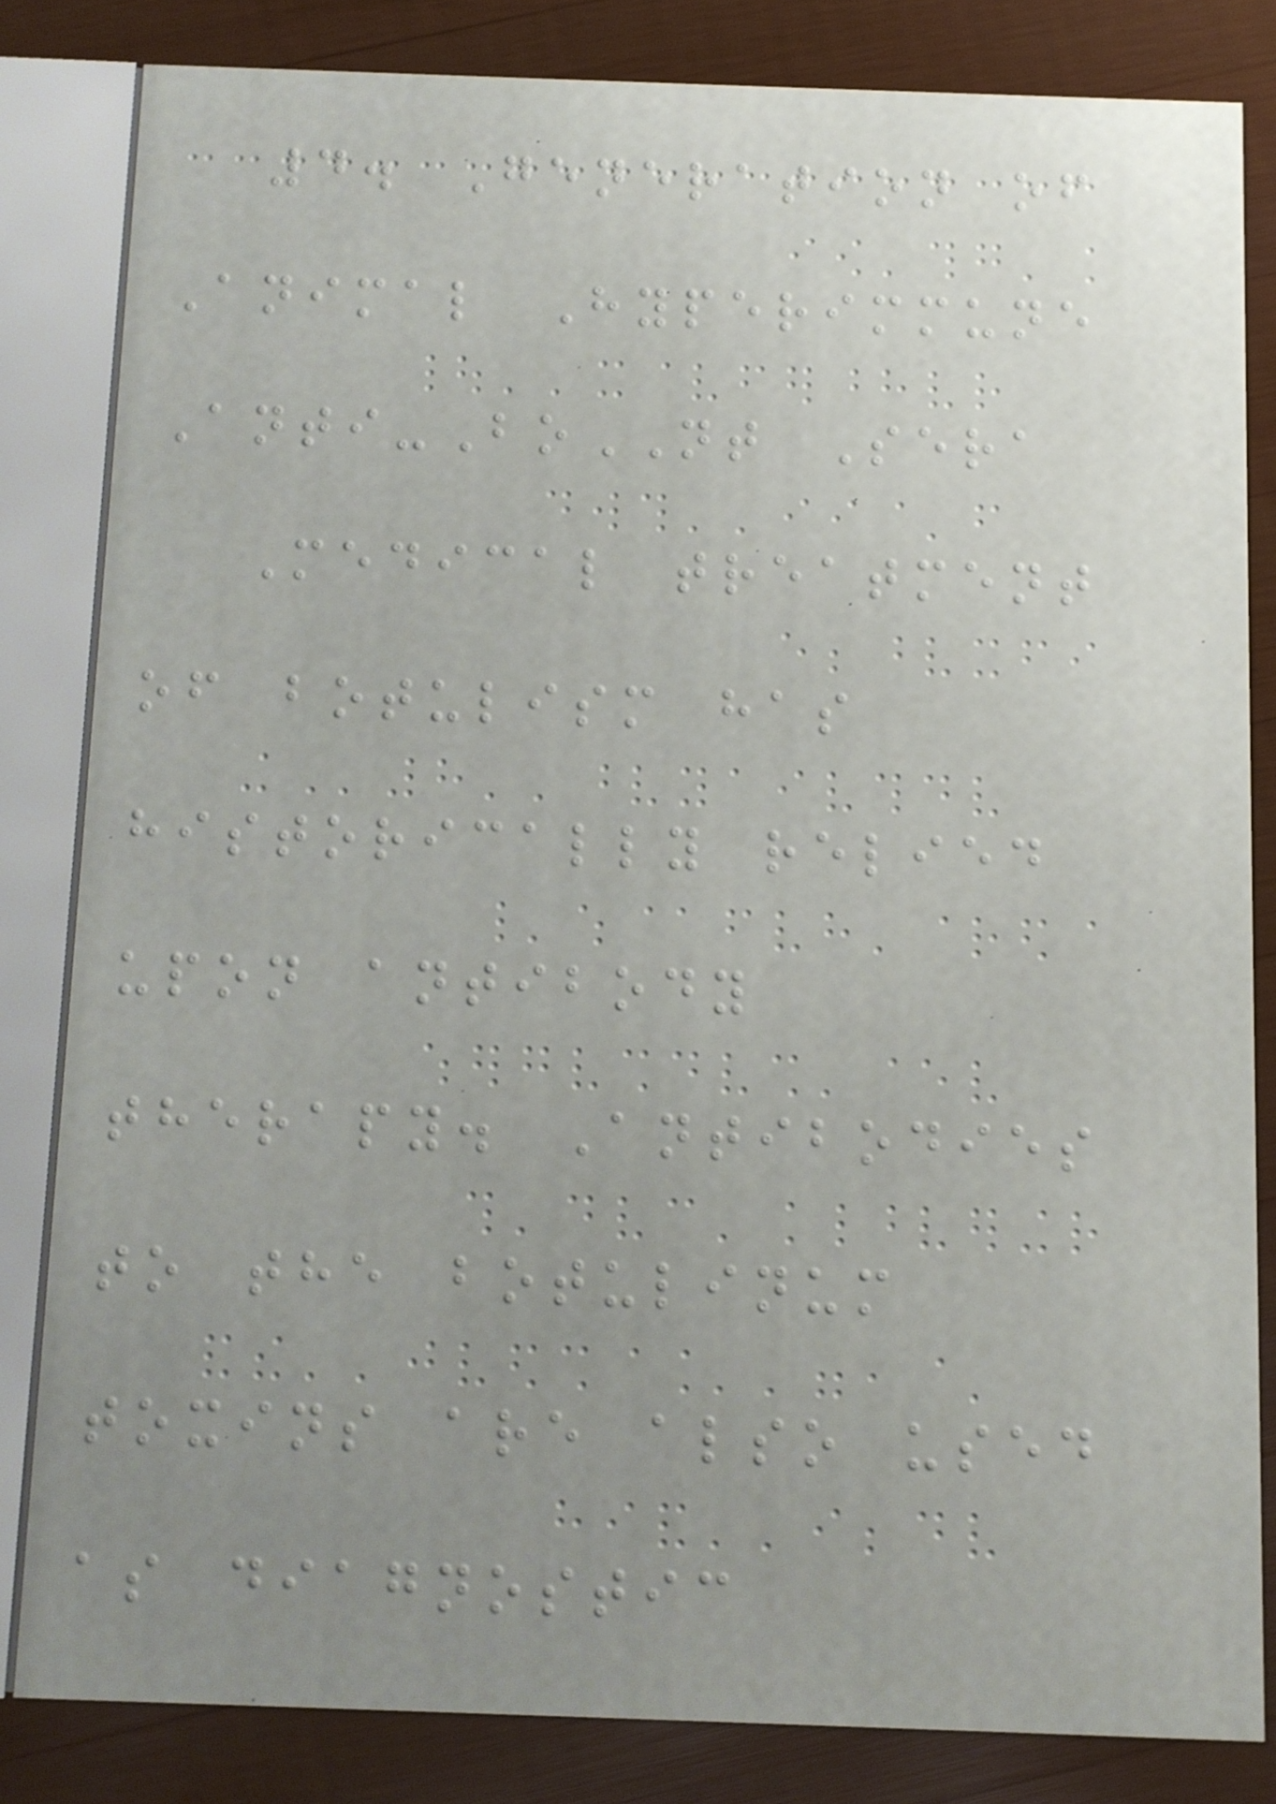4. Generation of
Animal Hyperimmune
Anti-BoNT Sera
Medical treatment
of botulism has
historically relied
upon antibody
therapy. Antibodies
to the botulinum
toxins are also used
as diagnostic
